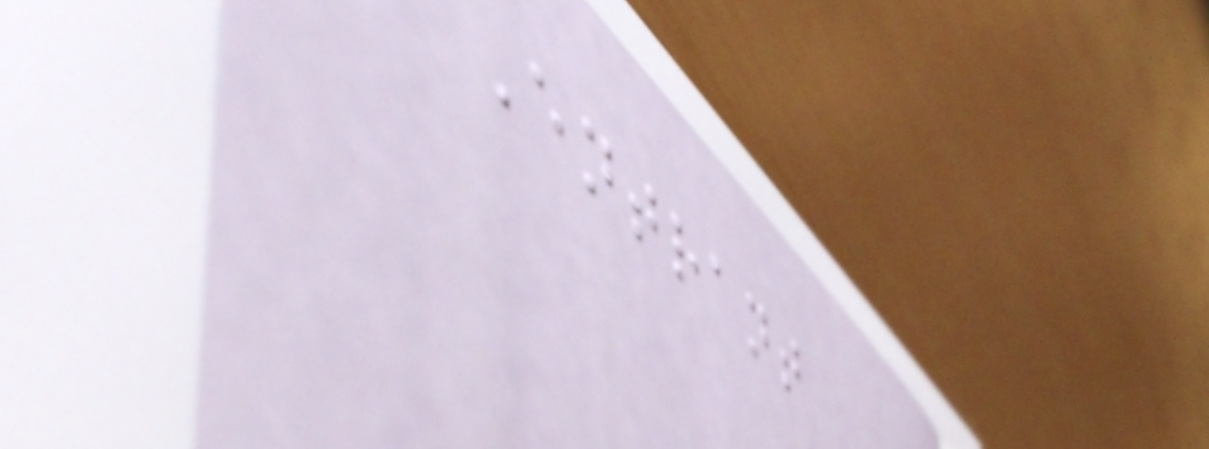Entrant
